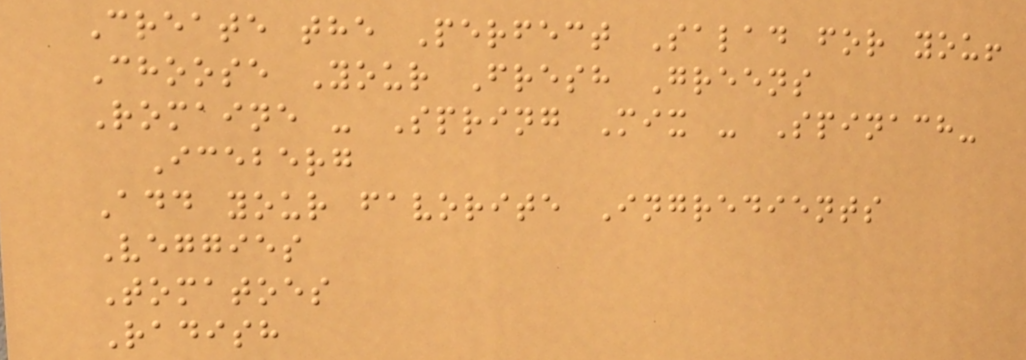Create the Perfect Salad for you!
Choose Your Fresh Greens
Romaine - Spring Mix - Spinach-
Iceberg
Add your favorite Ingredients
Veggies
Tomatoes
Radish
